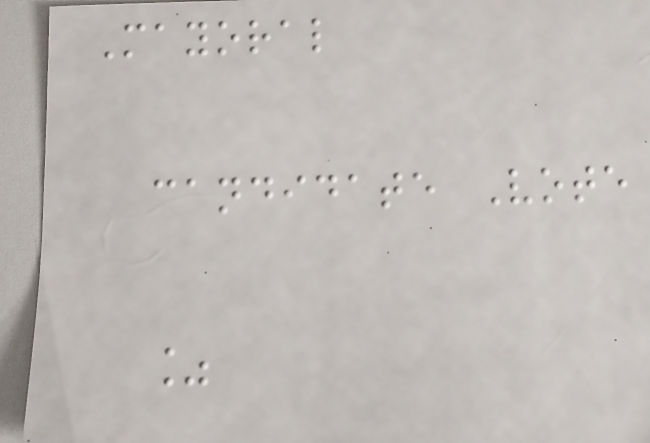Mayoral
candidate Vote
%
